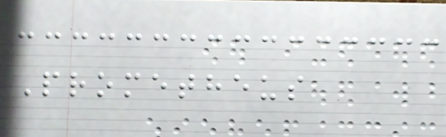Prometheus
